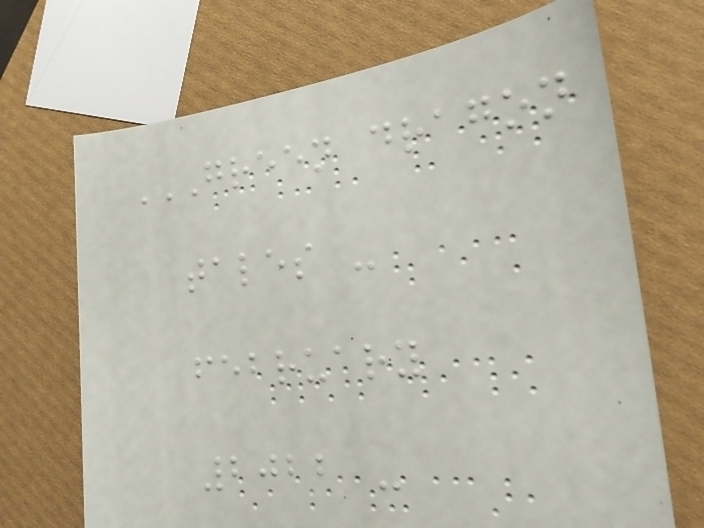GREEN DRAGON
TALES -
FEBRUARY
2022 -
